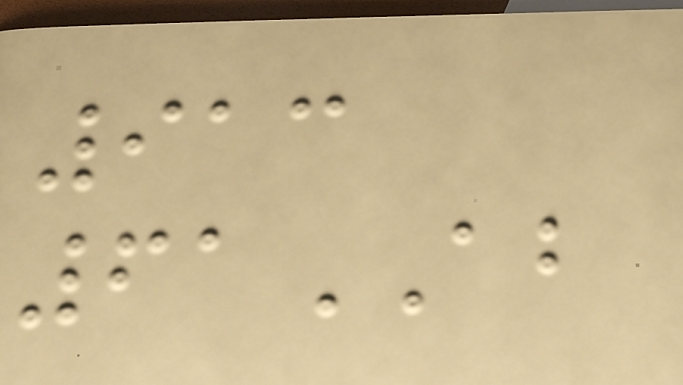913
61AB
